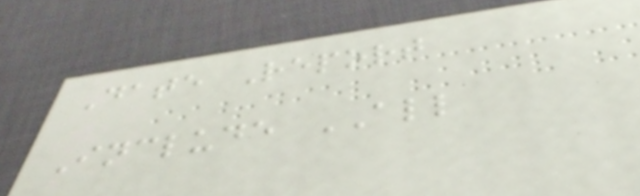Date Report
Include ALL
